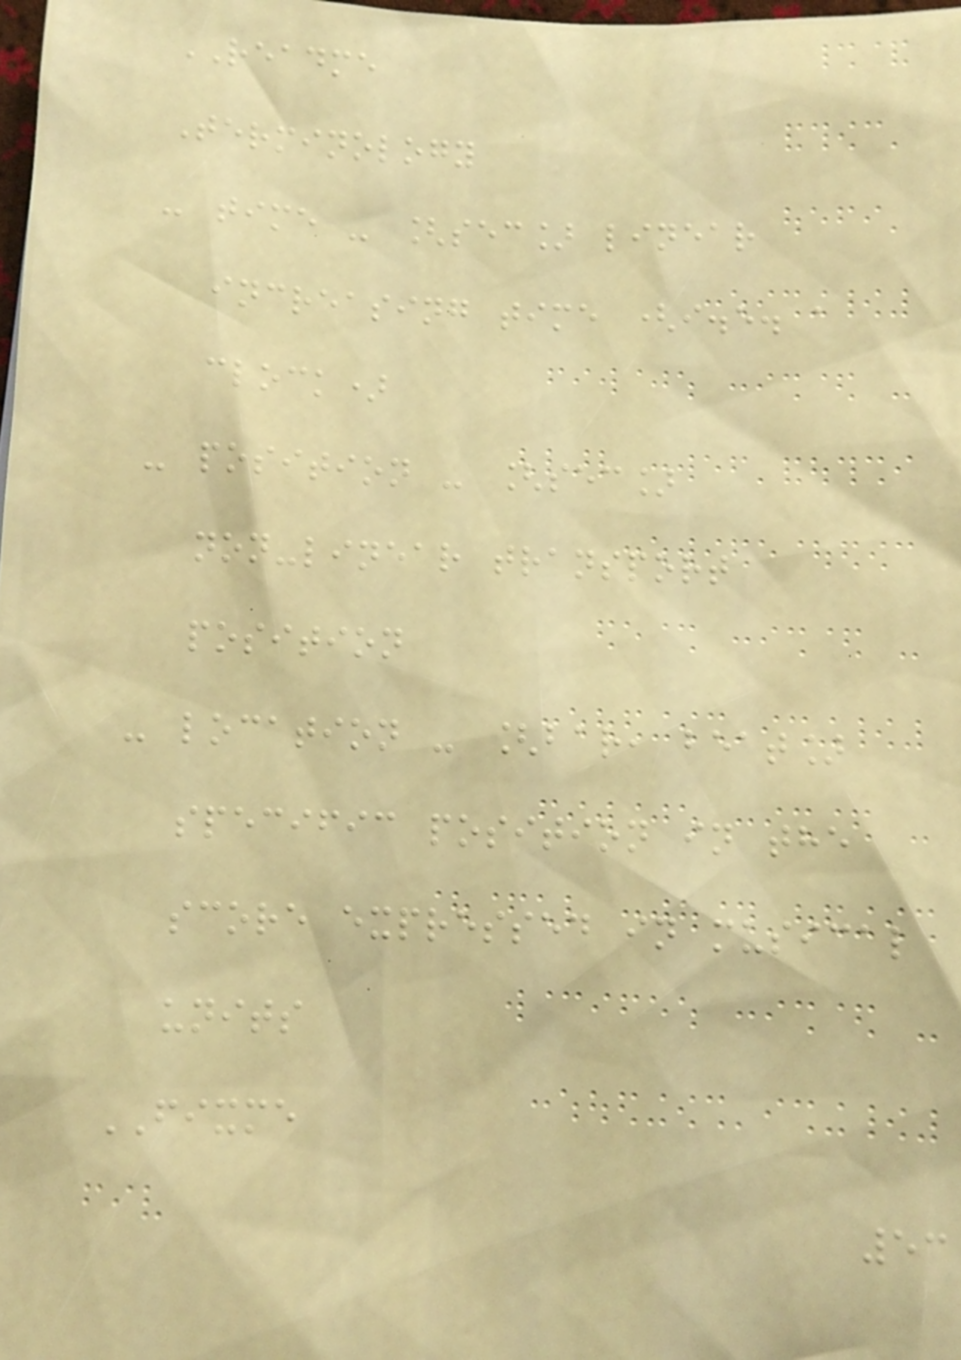README
Terminology
- time - [sec] linear
increasing time (i.e. a
clock)
- position - [sec]
non-linear transport
position
- location - [bar, beat]
specific position in the
score expressed in musical
units
FIXME
53
